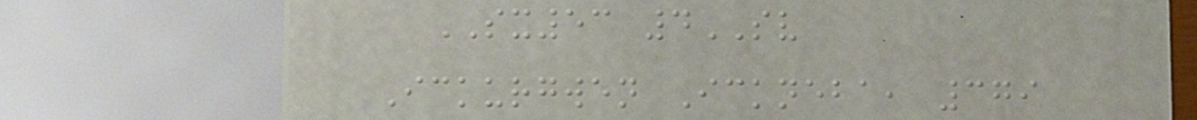SX53 4SV
Ickurgwen Ickneba, 379
